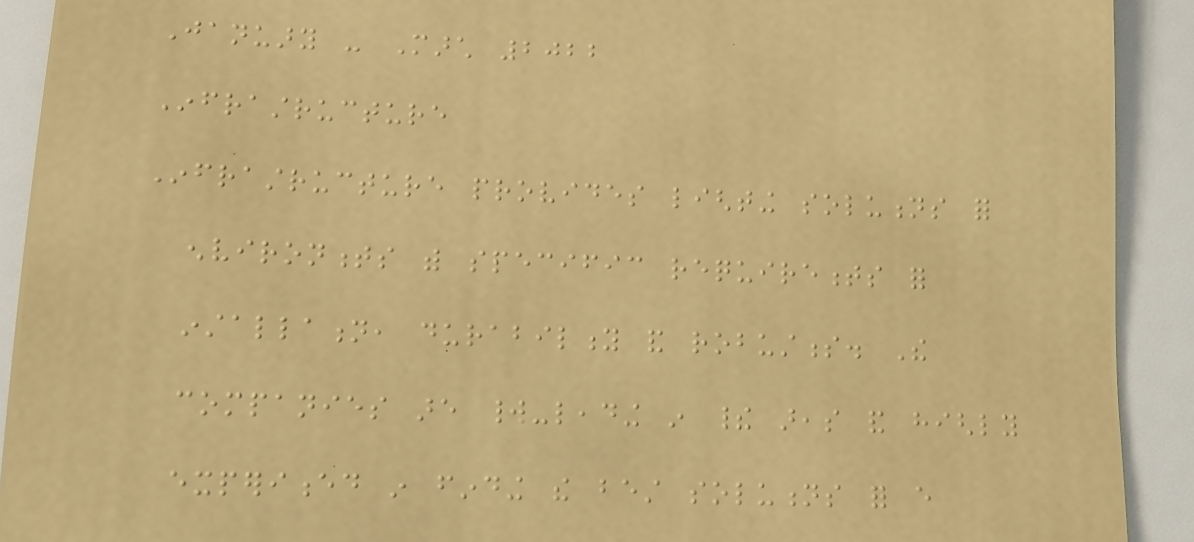January - March 2022
Infrastructure
Infrastructure provides lighting solutions for
environments with specific requirements for
installation, durability and robustness. The
companies are world-leading in their areas and highly
experienced in finding the best solutions for every
